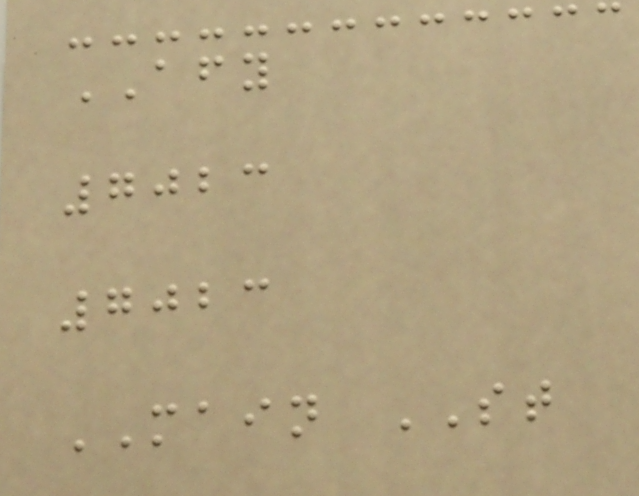AFY
7023
7023
MAIN ST
